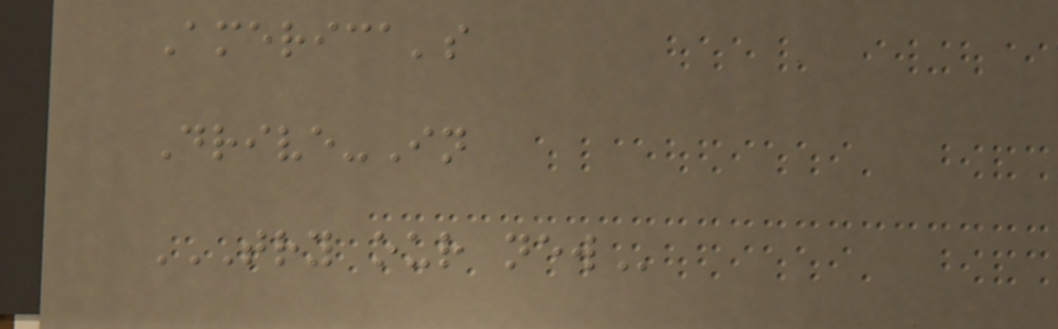America's
Drive-In
TRY OUR NEW
